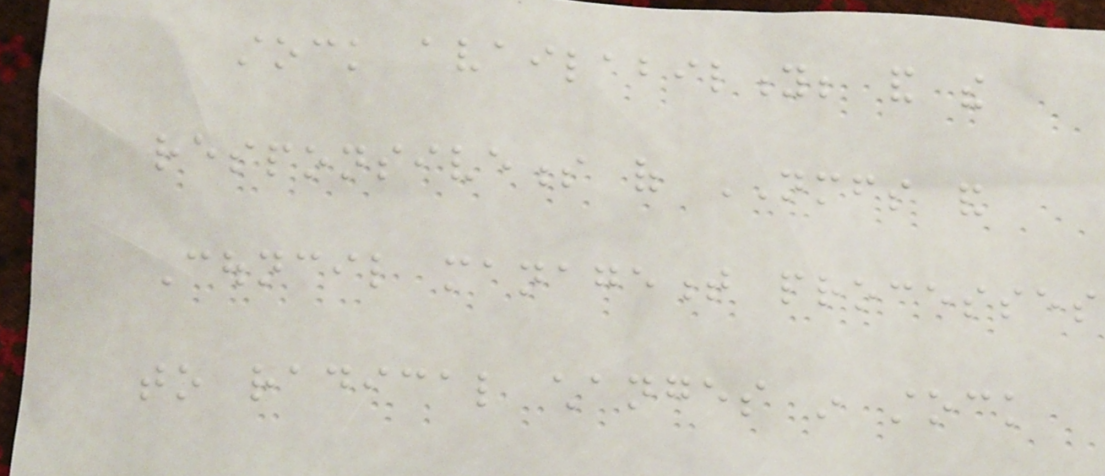stock availability; and the
responsiveness of NMFS and
Council management processes
to radical changes in stock
